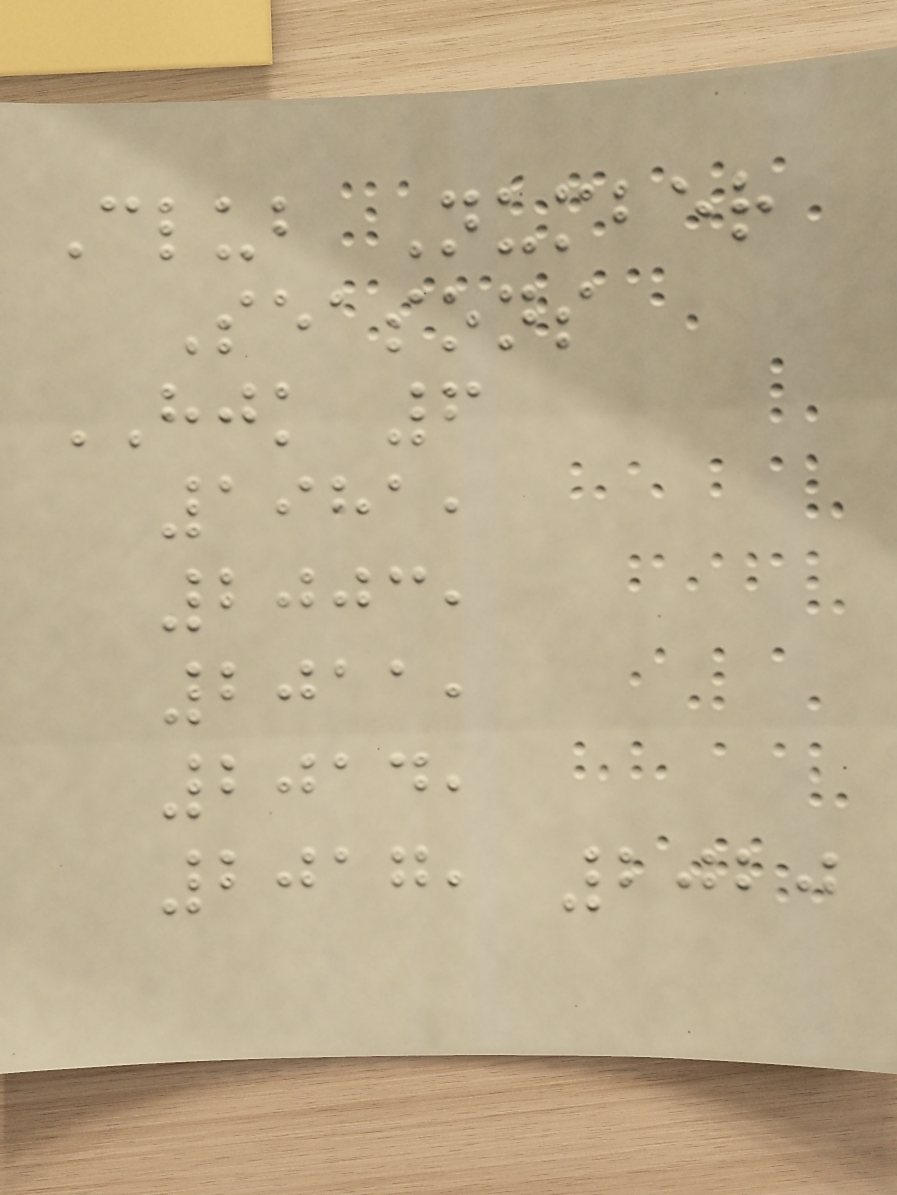Club Number
Seasons
HJK 6
1981,
2003,
2011,
2014,
2017, 2020
